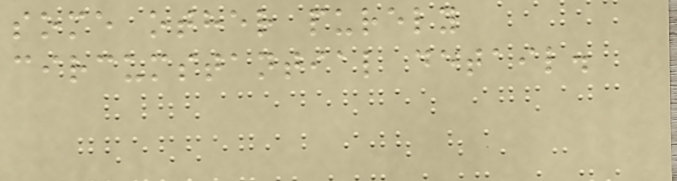some other purely
circumstantial detail.
